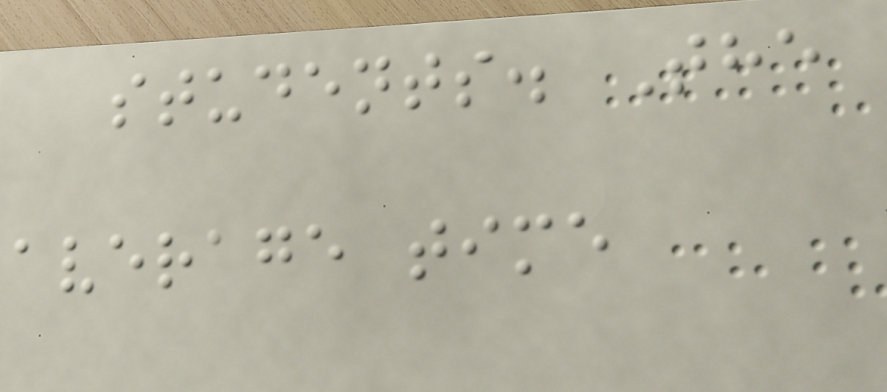students. The
average time
